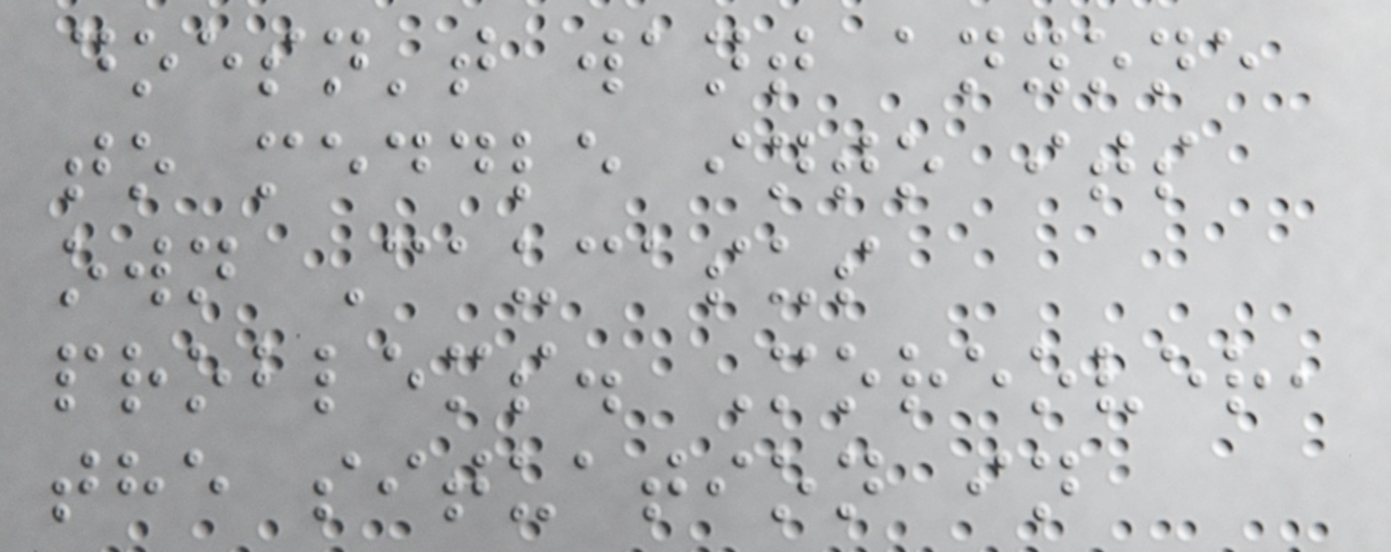doesn't want anyone
to meddle into its
own Caucasus
problems. Moreover,
the situation in
